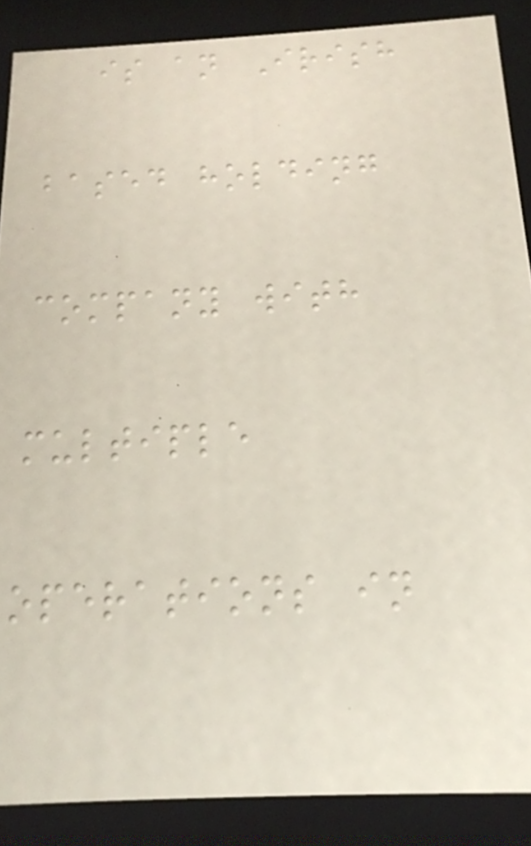is an Irish
based holding
company with
multiple
operations in
